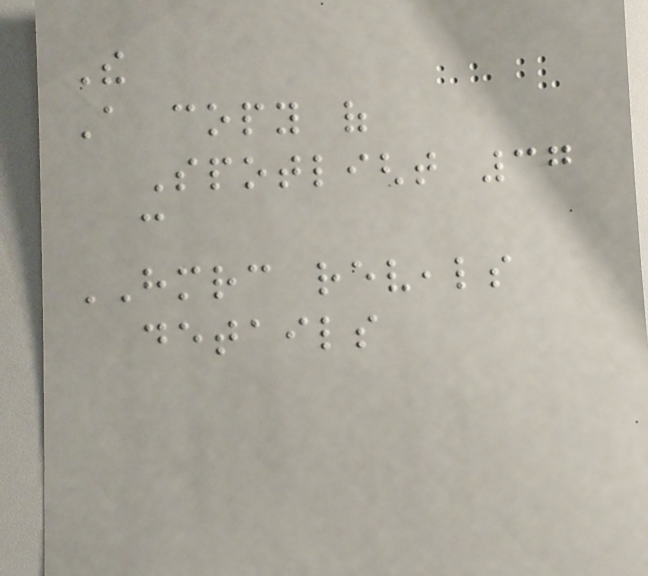The
A copy of
Spotlight 37
can
HMRC reveals
details
